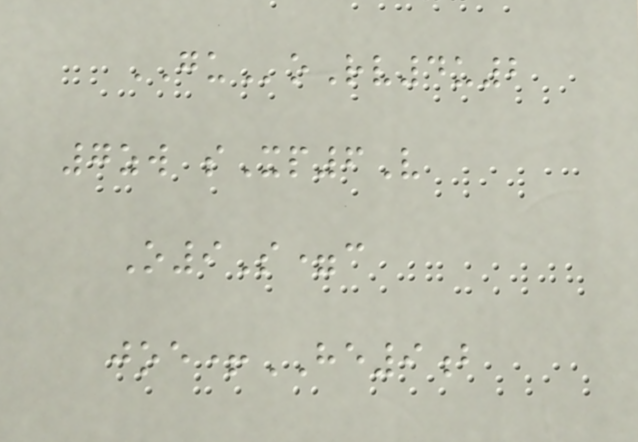GUoRv4u2
7zw sXp6V
O9S=c
joe+HE9b
